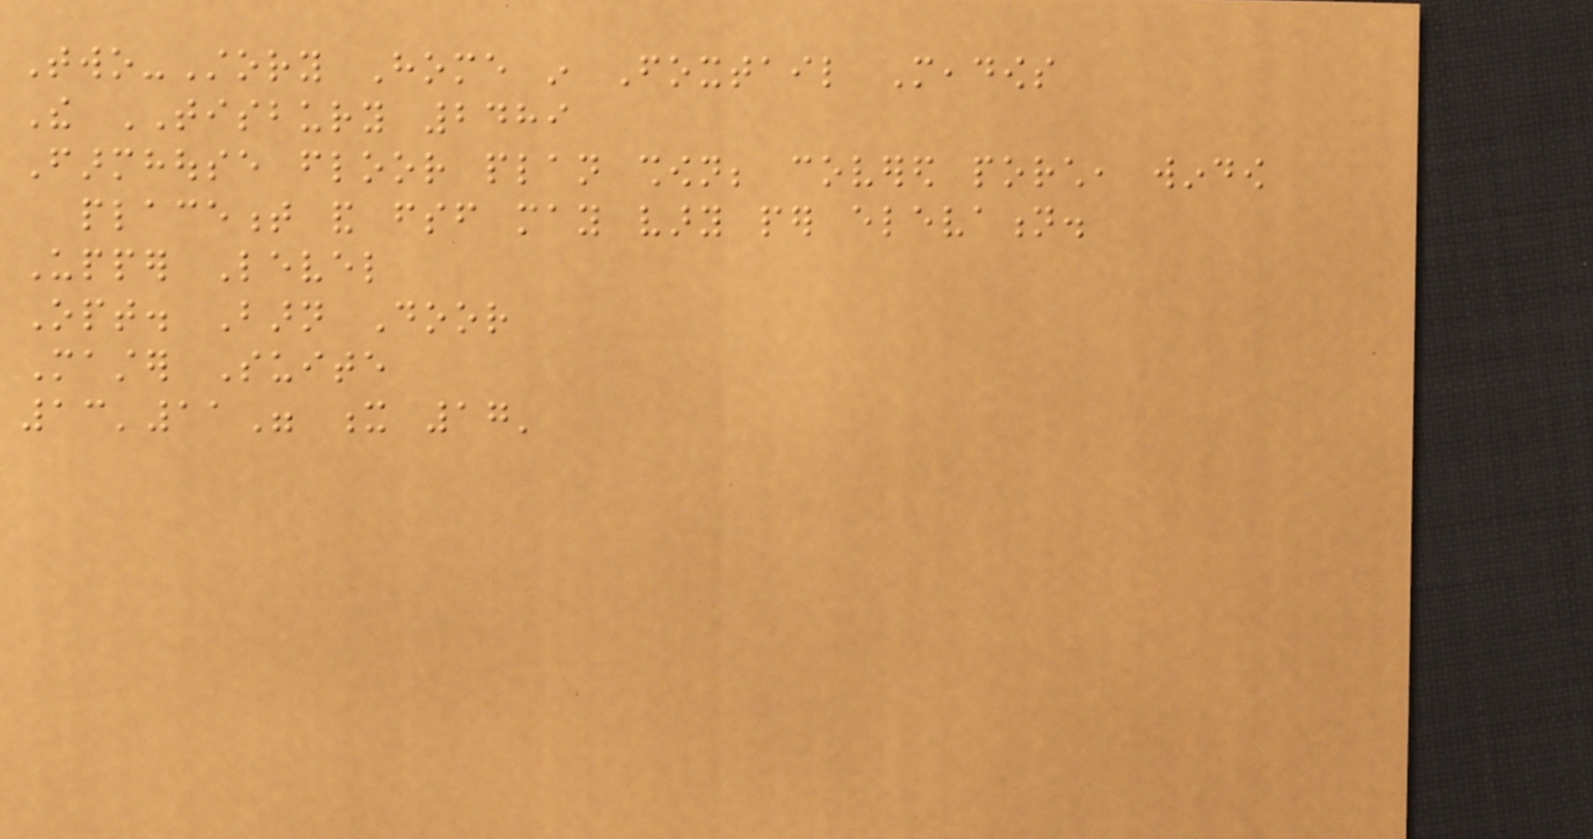Two-Story Home in Foxtail Meadows
The TISBURY 2489
Farmhouse floor plan shown; covered porch, window
placement and fsf may vary per elevation.
Upper Level
Opt. Barn Door
Master Suite
13'11" x 17'
